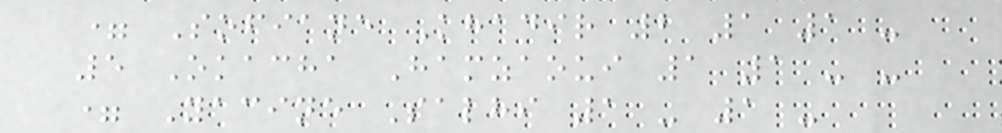= Sofiane Khadir 2 1 1 -
5 Okacha Hamzaoui 1 1 - -
= Yacine Salhi 1 - 1 -
